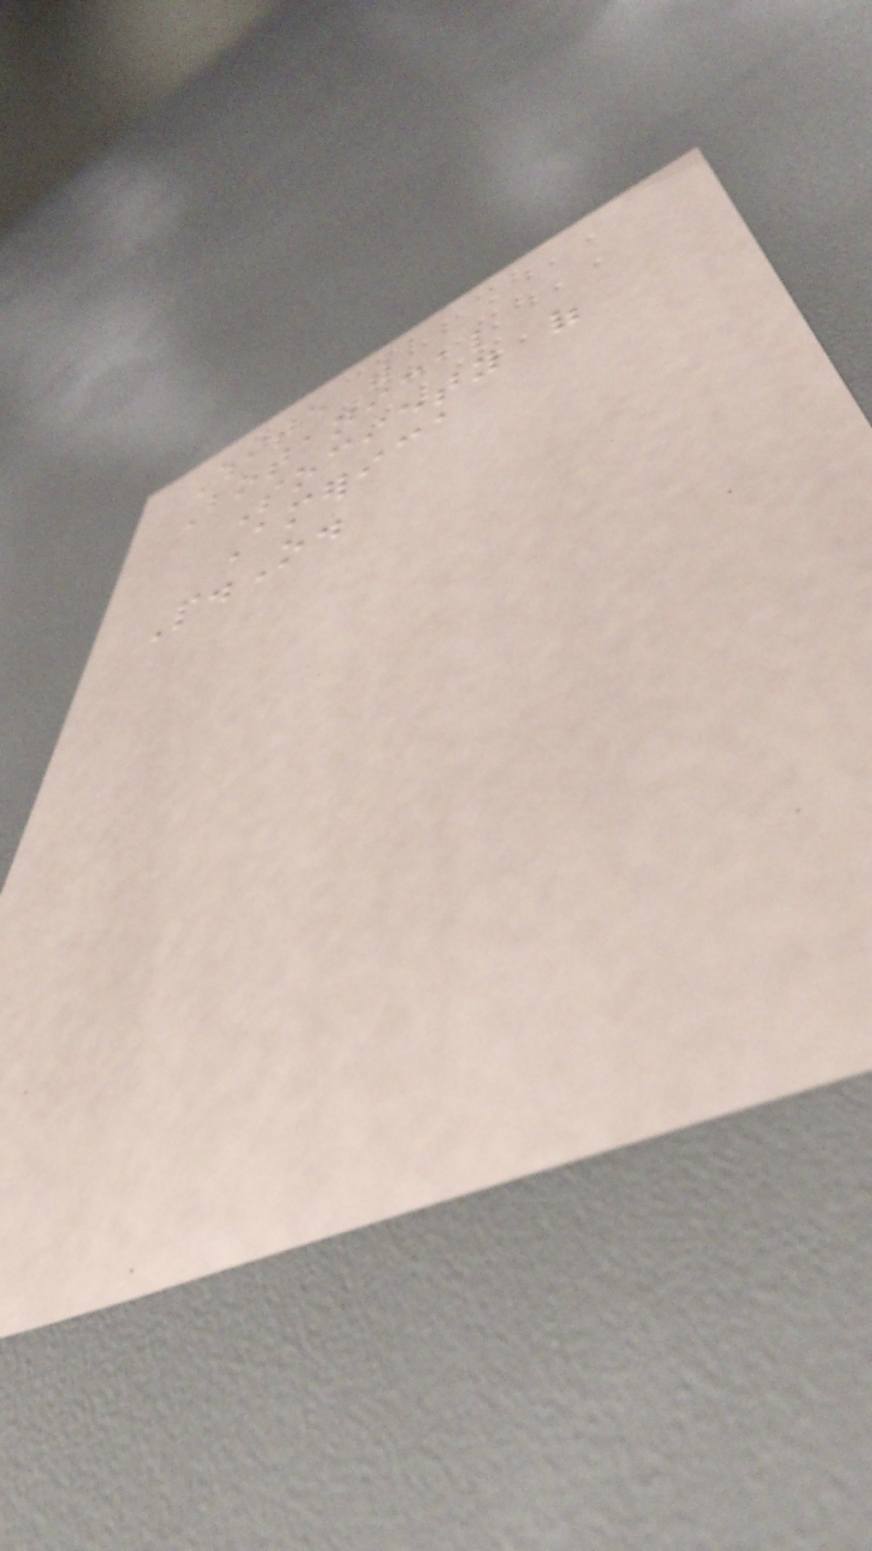White with
Botanical
Society of
America
P.O.
